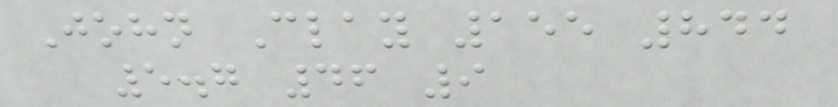John Clay 155 844
5.7 46 9
